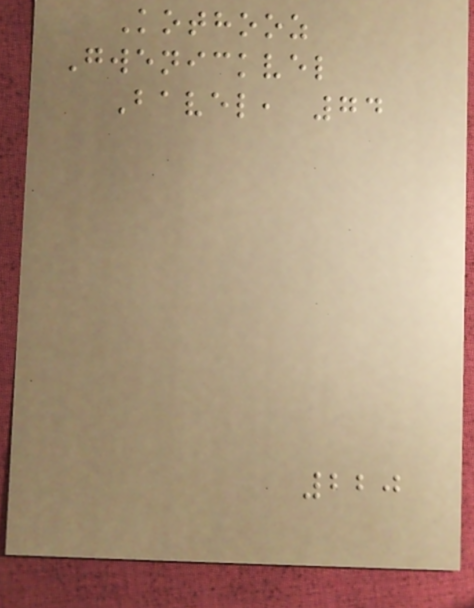Kothooz
Gwenickvel
Bavel, 74
220
